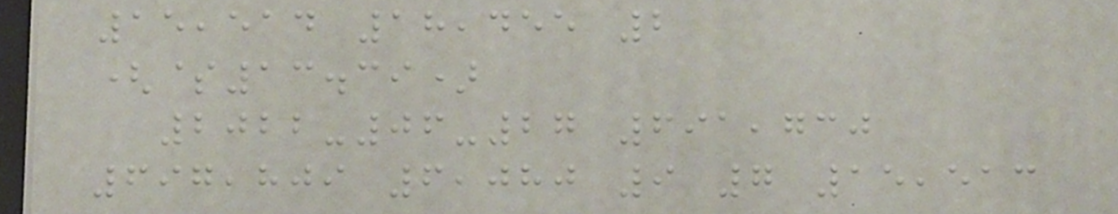15,514 18,455 2
($13.39)
2022-06-27 691,730
697,809 6,080 9 7 15,513
